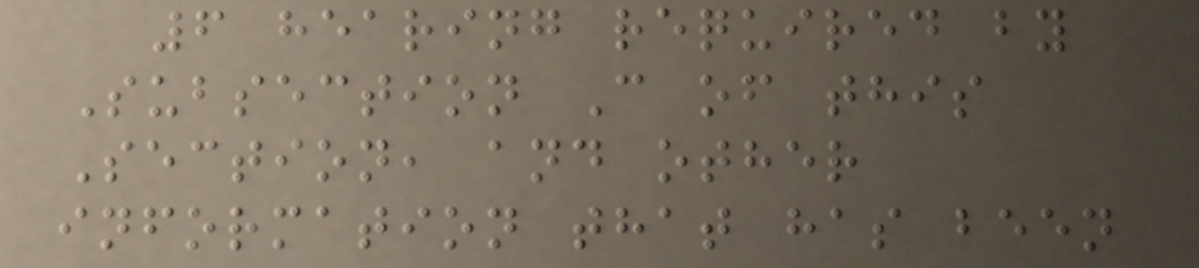6 hearing required by
Subsection C of this
Section, and other
information that has been
